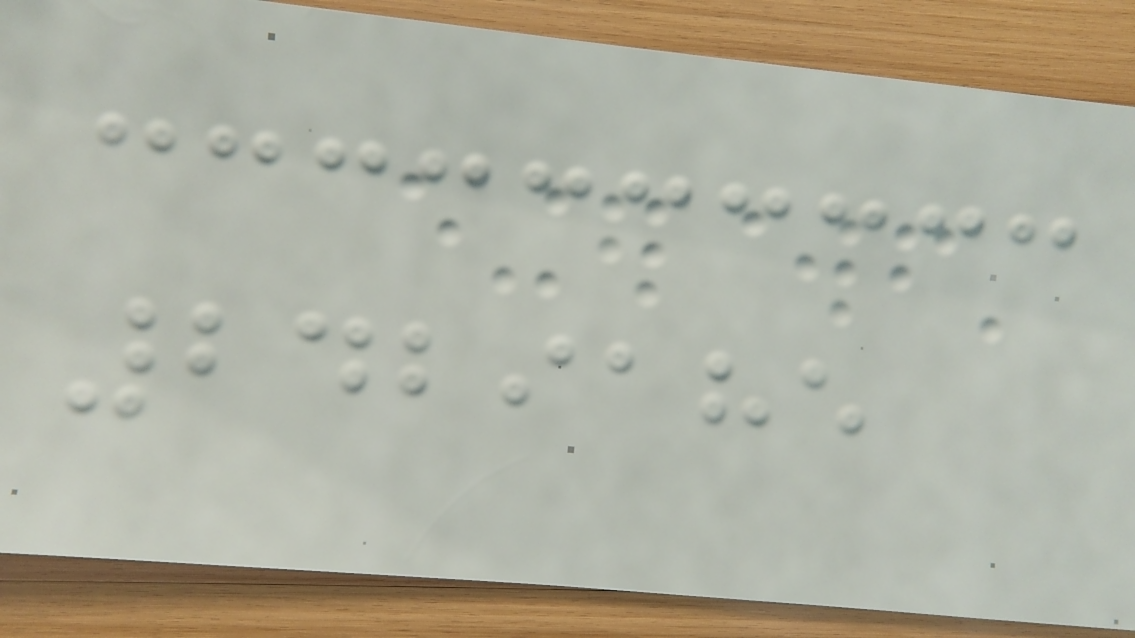2429185
